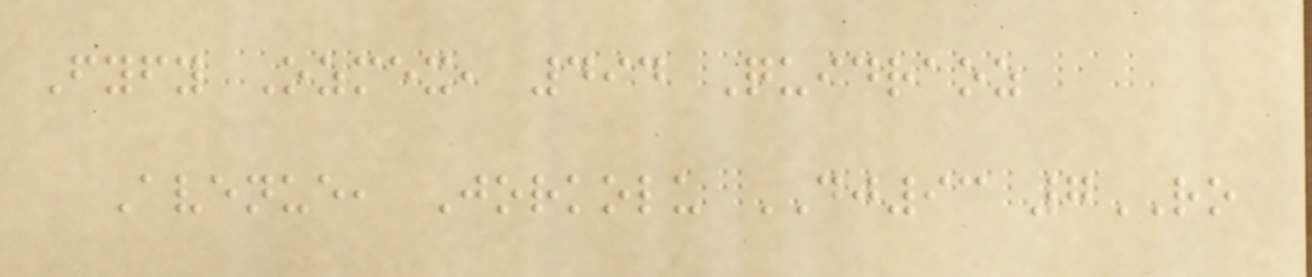Fyfy Ozmex, 494 Quidraoz
Avenue, Jorkolu DJ93 7RO
